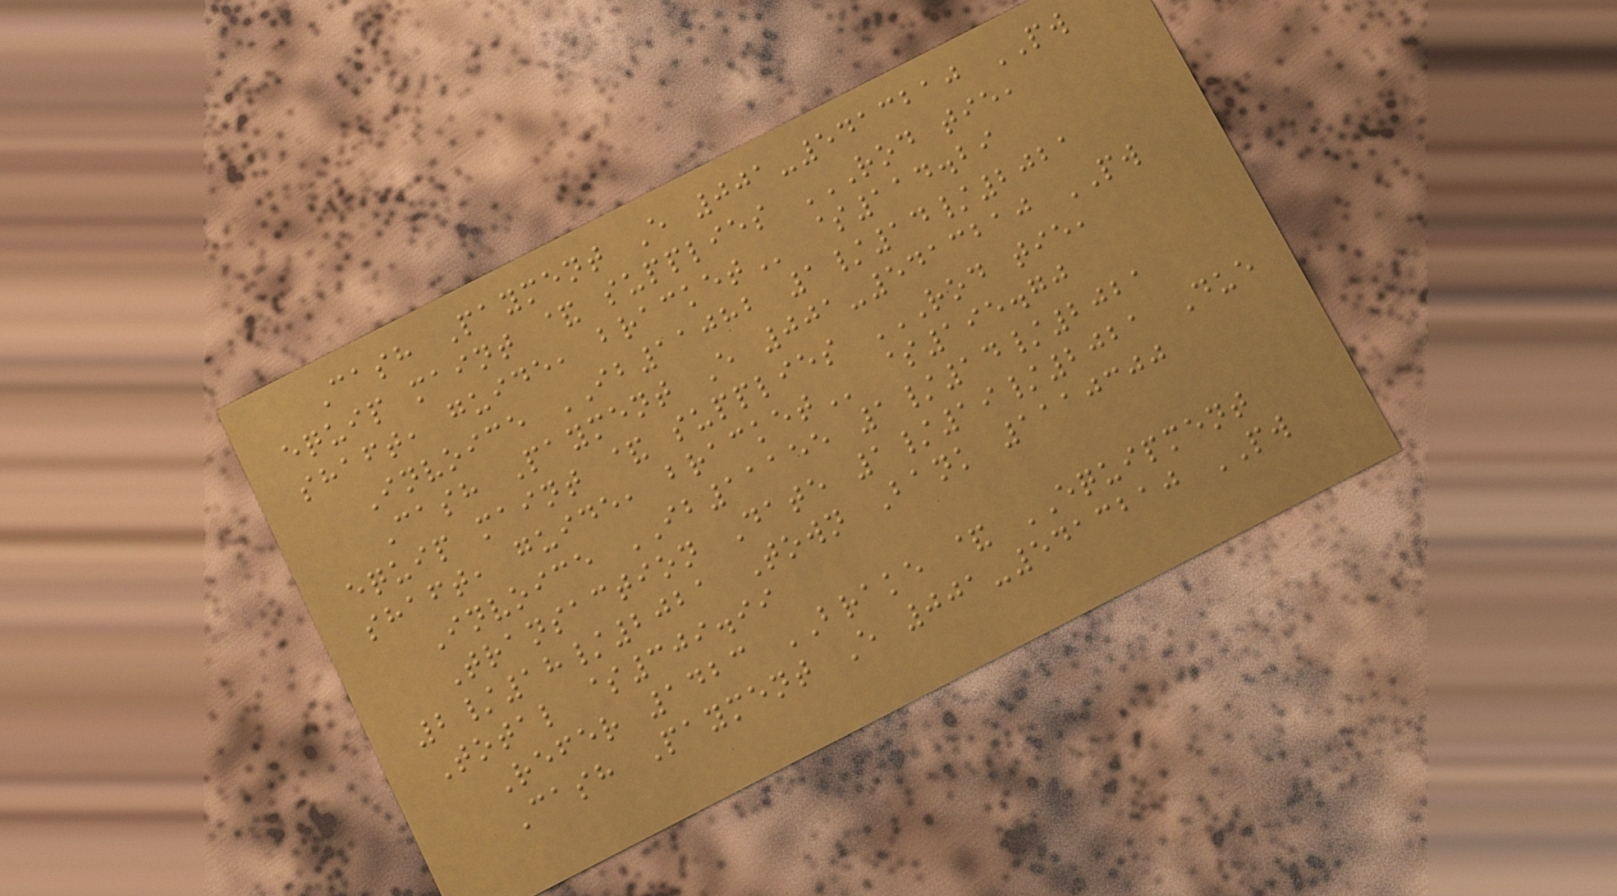Cash Payment E 001-5413210 PW
equip maint & supplies ROD TIE,
SHAFT, GUIDE, BRACKET $114.29
Invoice IB11082 1/14/2021
Cash Payment E 001-5413210 PW
equip maint & supplies ROD TIE,
SHAFT, GUIDE, BRACKET $195.70
Invoice IB11155 1/14/2021
Transaction Date 1/19/2021 Due
2/18/2021 Town Bank 1110300
Total $309.99
Refer 1423 BRAKE & EQUIPMENT
Cash Payment E 001-5413210 PW
